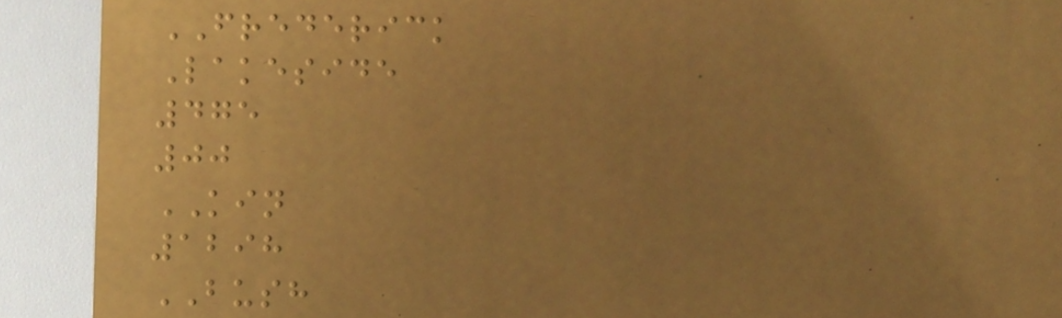FREDERICK
Lakeside
475
00
KIN
1298
BUSH
